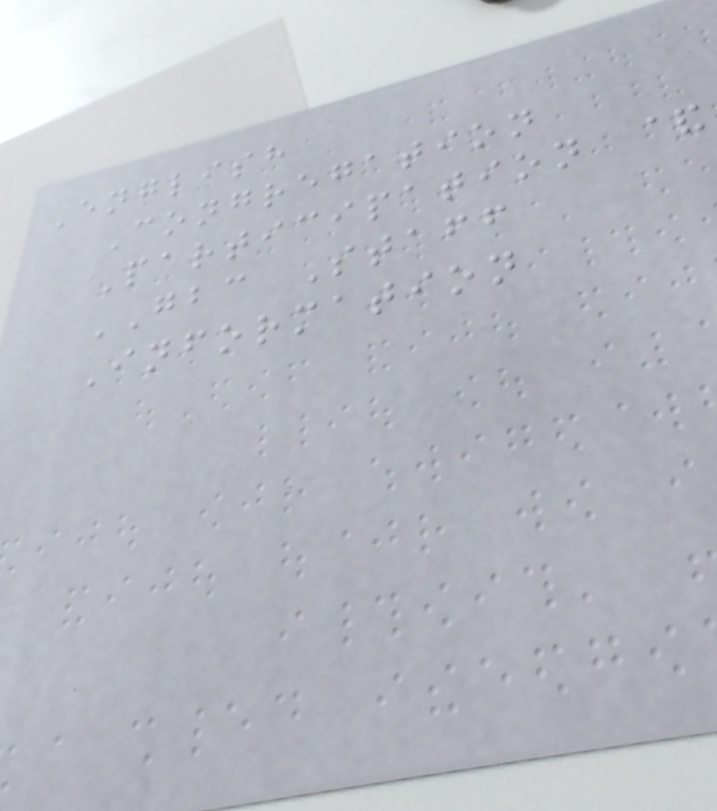English
Congregation
Participation &
GBC Staff
Information
